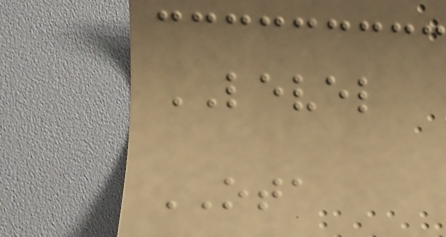LEVEL
OTA
